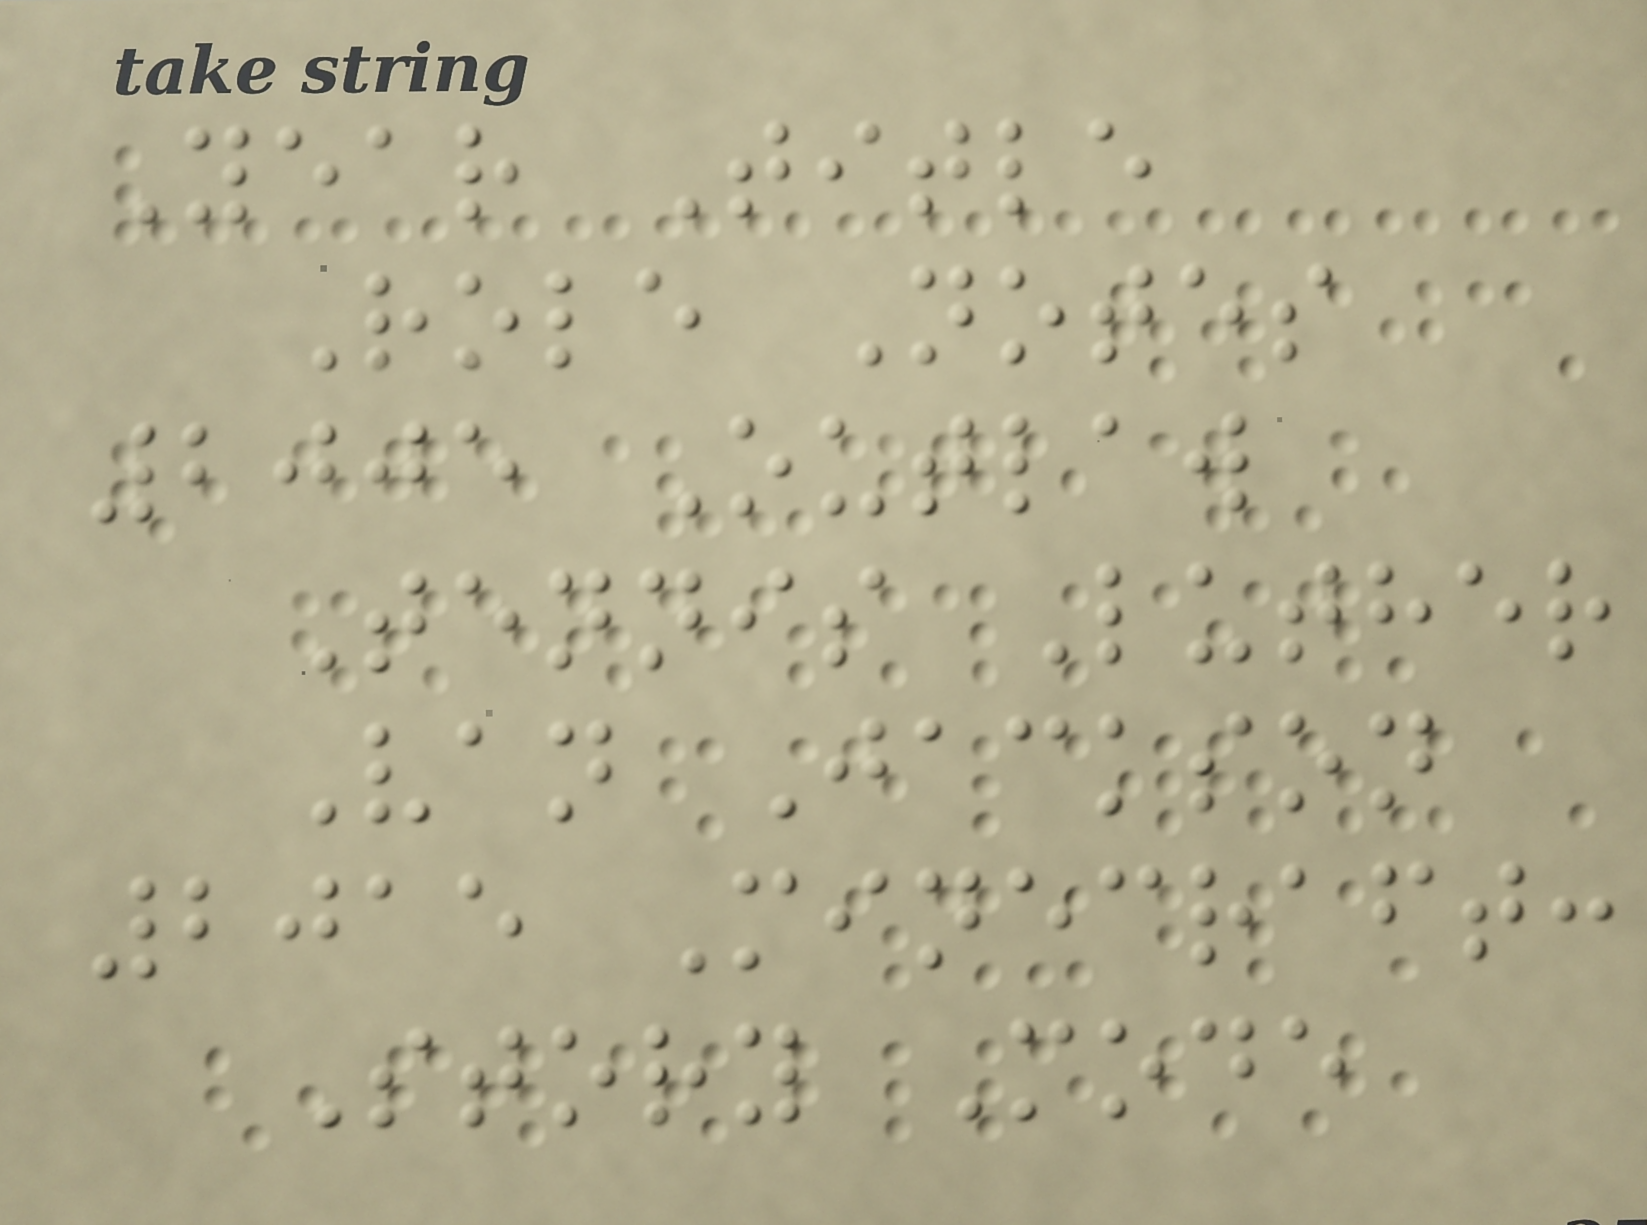Year Title
Role Notes
2005 Outlaw
Tennis Luther
Van Jackson
2015 Minecraft:
Story Mode
